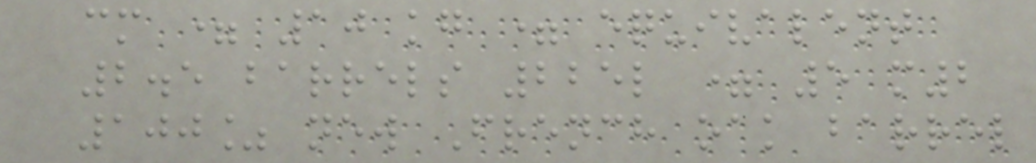cm = 10 kg = equivalent
2.5 barrels 225l = 5 m2
100% new French oak barrel
